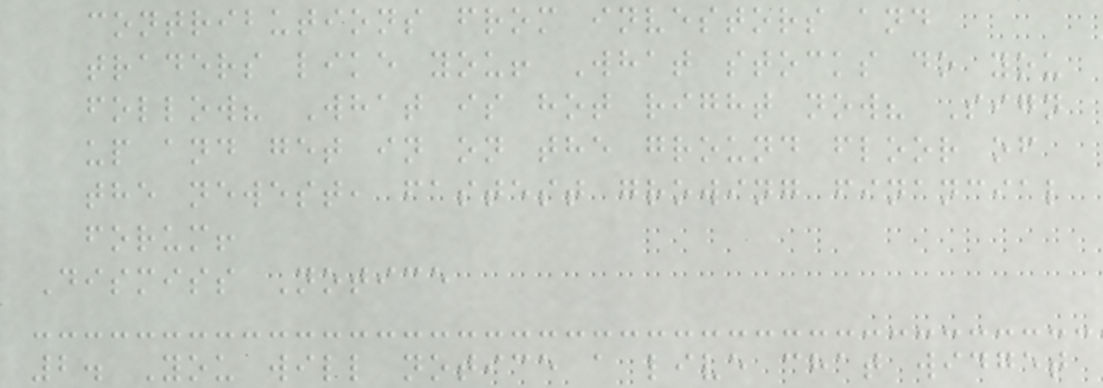contributions from investors and
traders like you! What stocks do you
follow? What is hot right now? Sign
up and get in on the ground floor of
the newest, fastest growing financial
forum!
Dismiss Notice
2. You will notice a live chat widget
